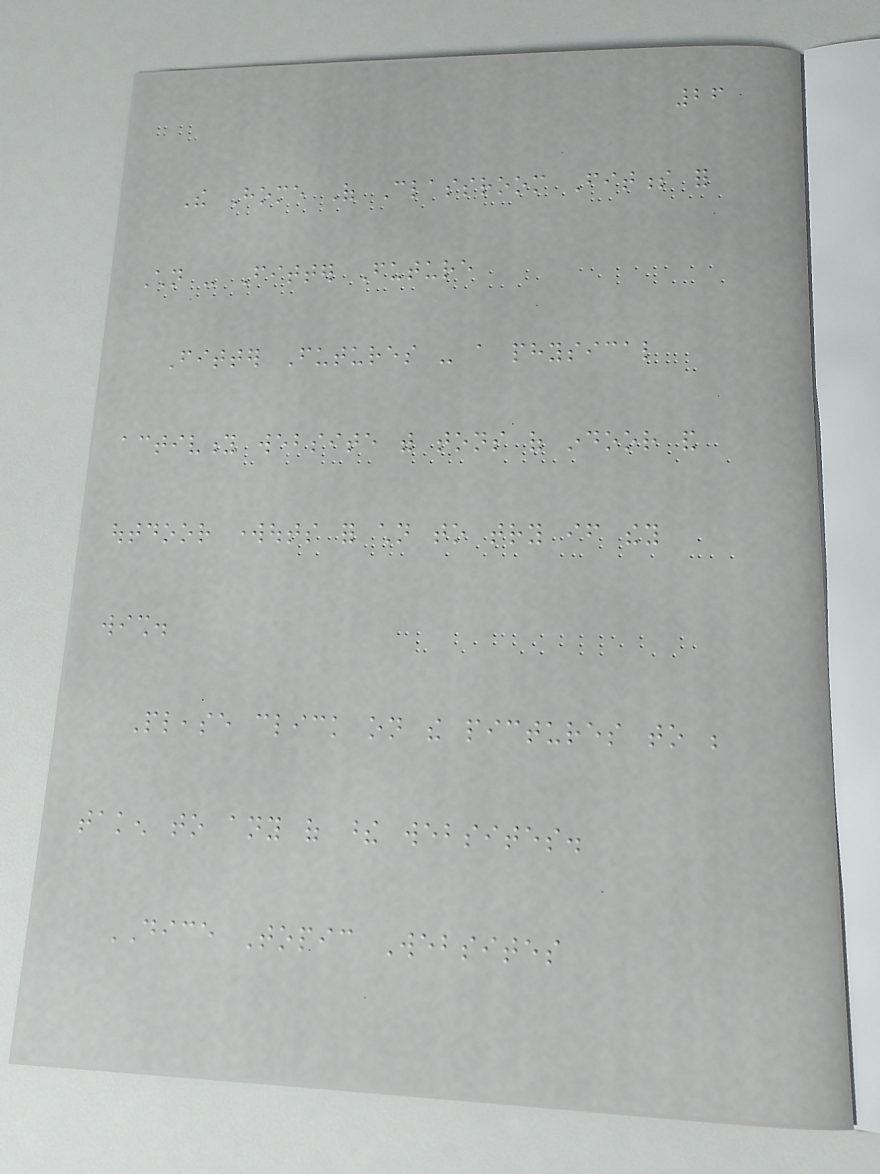26
The Home Of Classroom Fitness for
Children - Fitter Future
Fitter Futures - a physical
activity website with tons of indoor and
outdoor workouts for children to try if they
wish.
Please click on the pictures to be
taken to any of these websites.
DICE Topic Websites
